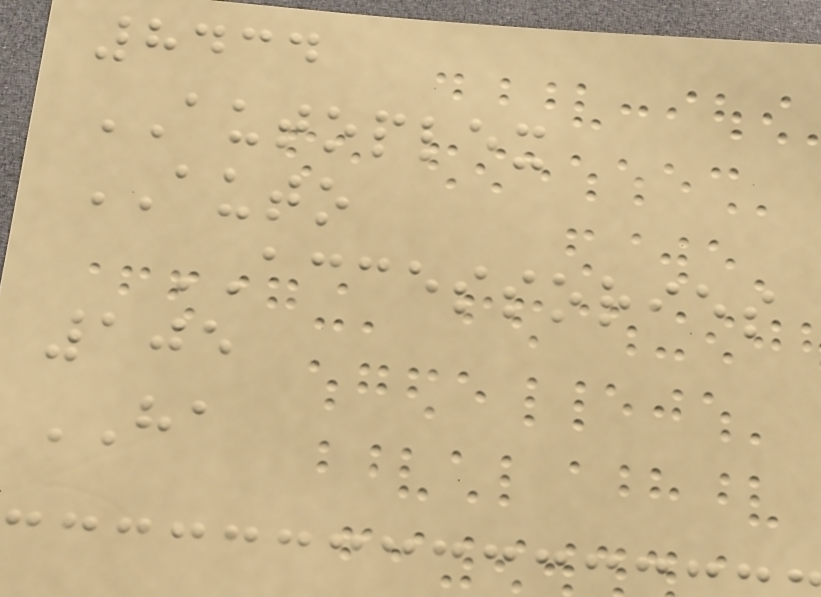8434
AUTOPLEX
AUTO
ACCESSORIES
105
HA
